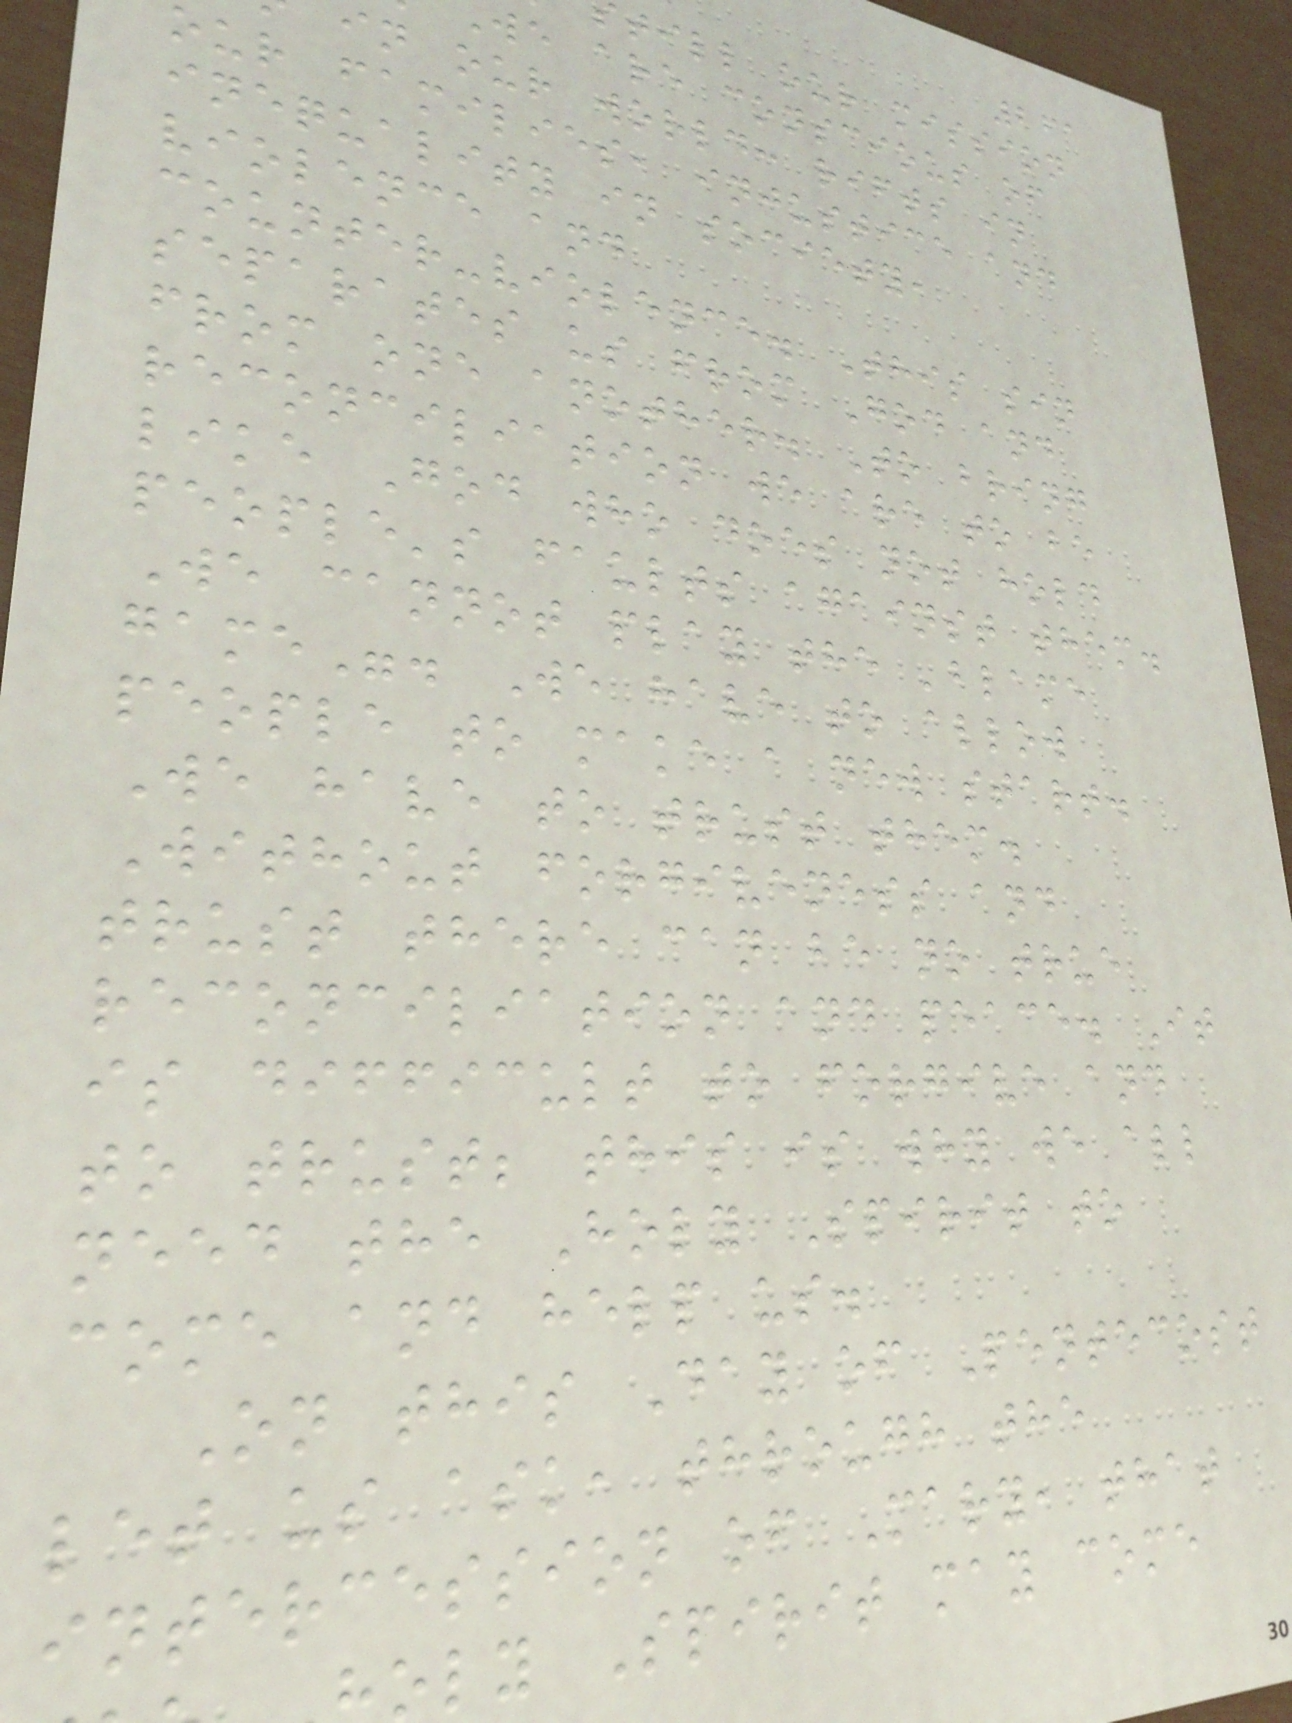261
till our mission
we are conscious of
in our world: rifts in
our families, injustice and
inequality in society,
violence and
counter-violence. This sin
separates us from God and
from one another. To bring
reconciliation we are to be
like God who does not hold
people's faults against them.
We cannot play the 'blame
game". We have to allow
people to make a new start.
We have to trust them.
Without forgiveness and
trust there can be no true
reconciliation and peace. It
is difficult to forgive and
to trust; this is why we all
need the Holy Spirit to
come and help us.
On this Day of Pentecost
let us ask, through the
intercession of Mary, that
oly Spirit may come
